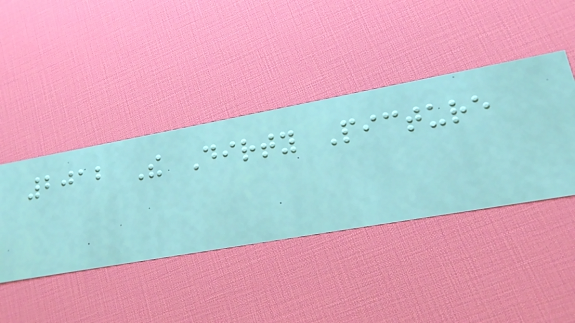2012 The Dirty Picture
